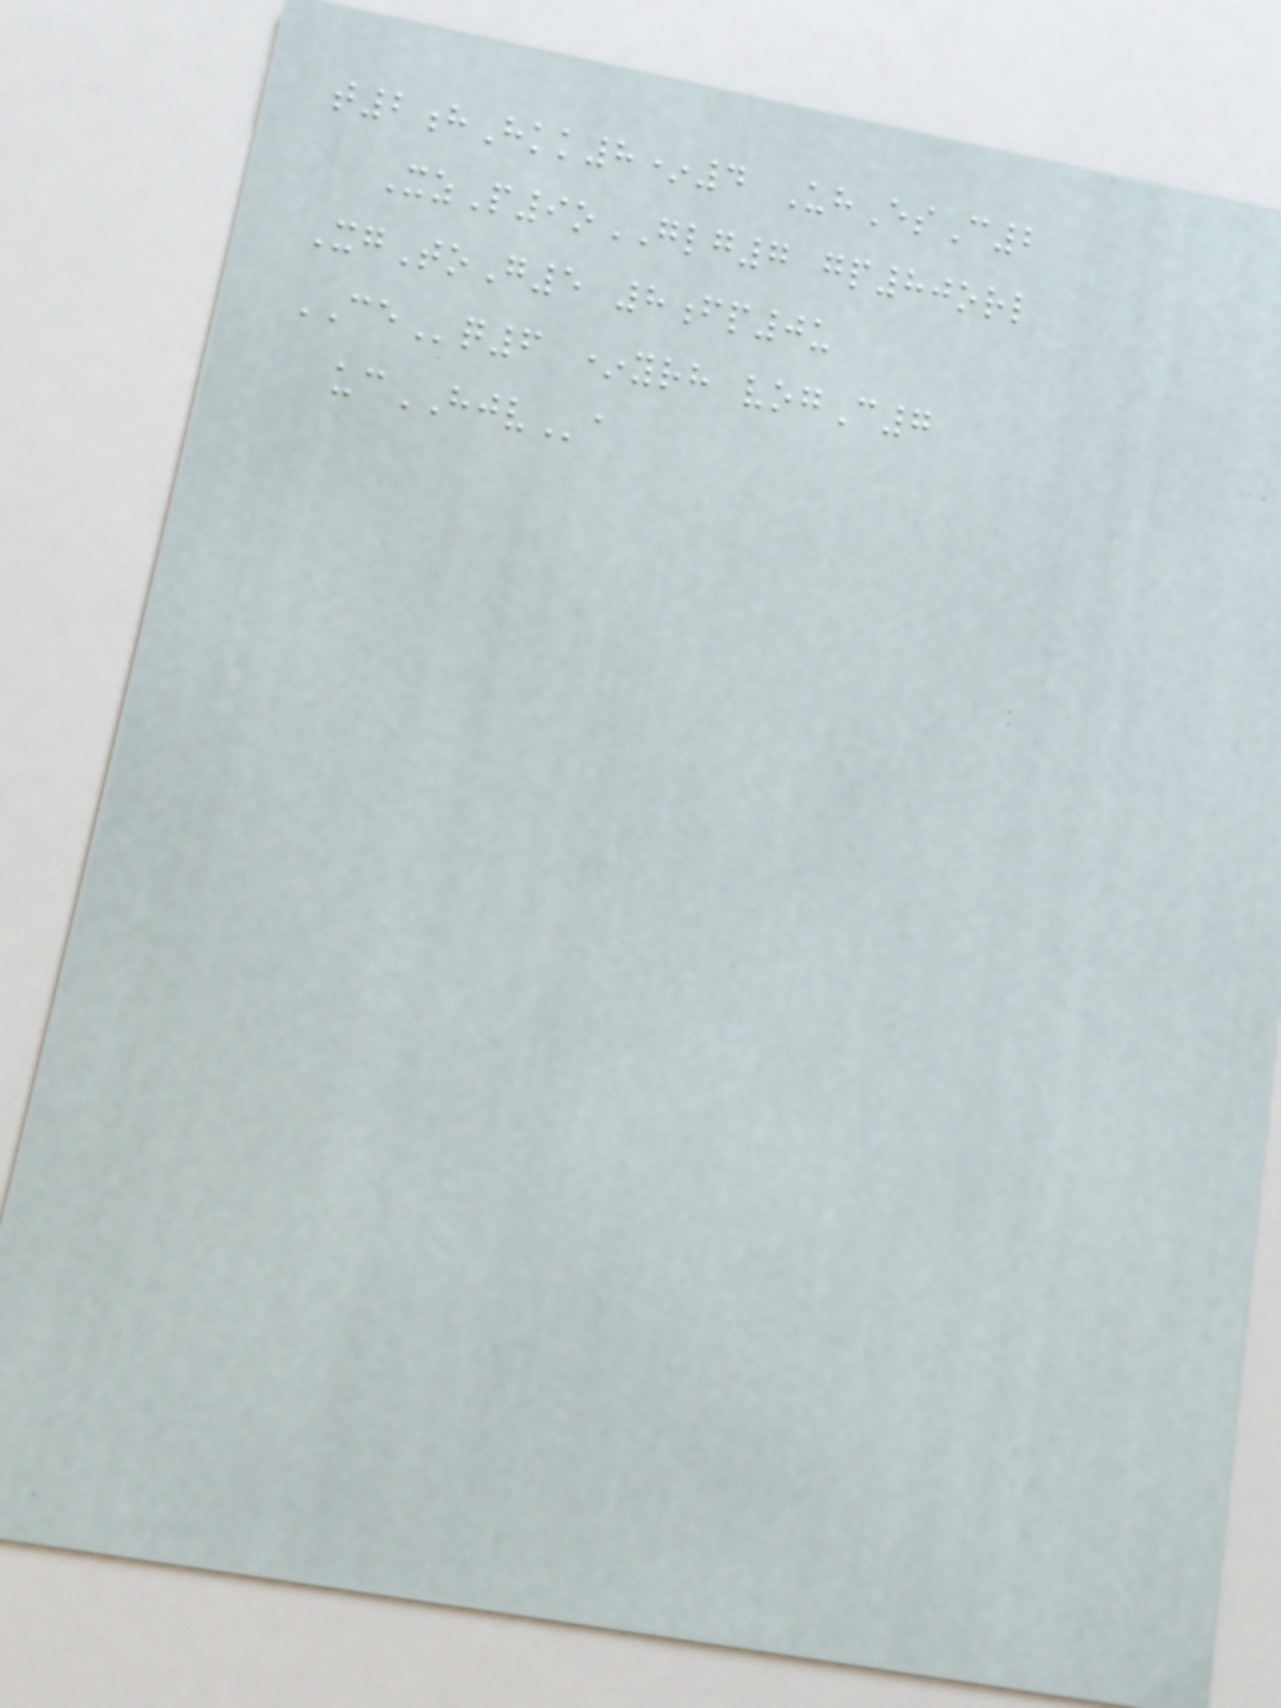t2hHkk8*4 UhEsC2
XzP9oGLG7 gp80orl
XgToG5 8fp0u
CEq6 *yrh vogC7
ucHJVa
